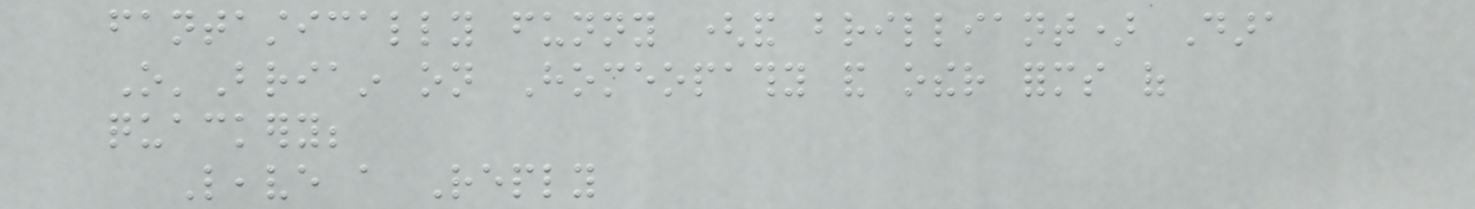fantastically funny (and brilliant) Dara
O'Briain on Homeopathy and other forms of
quackery;
Leave a Reply
